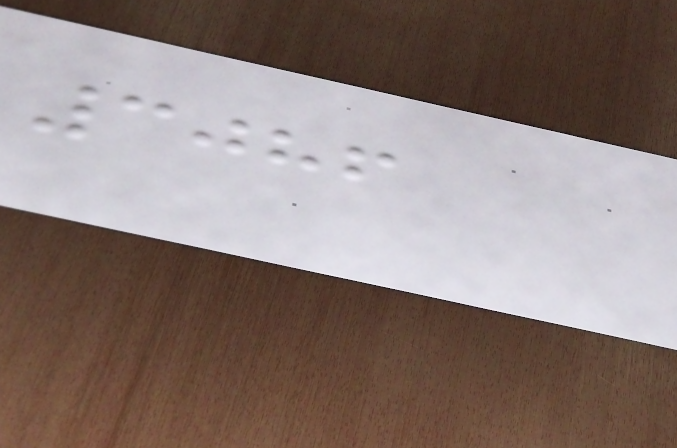3086
